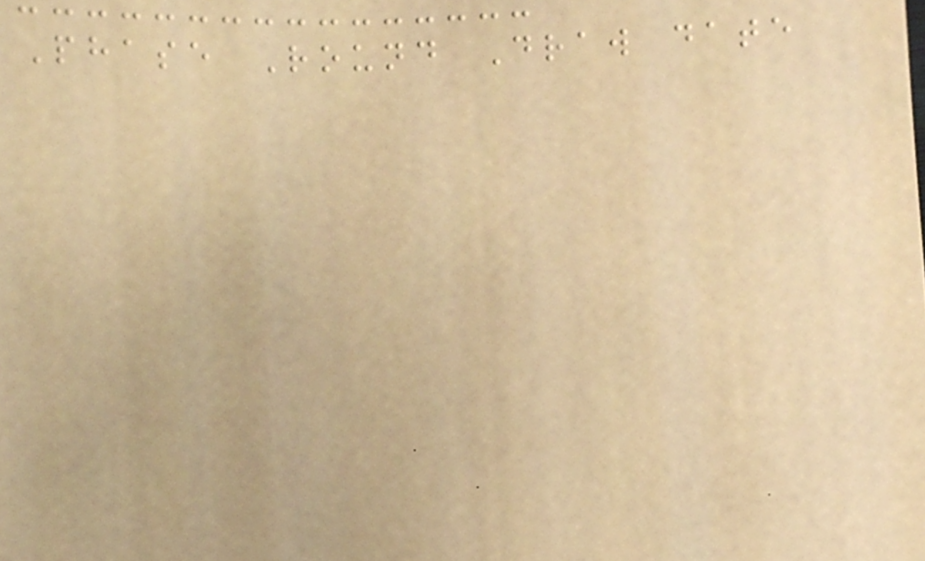Phase Round Draw date
